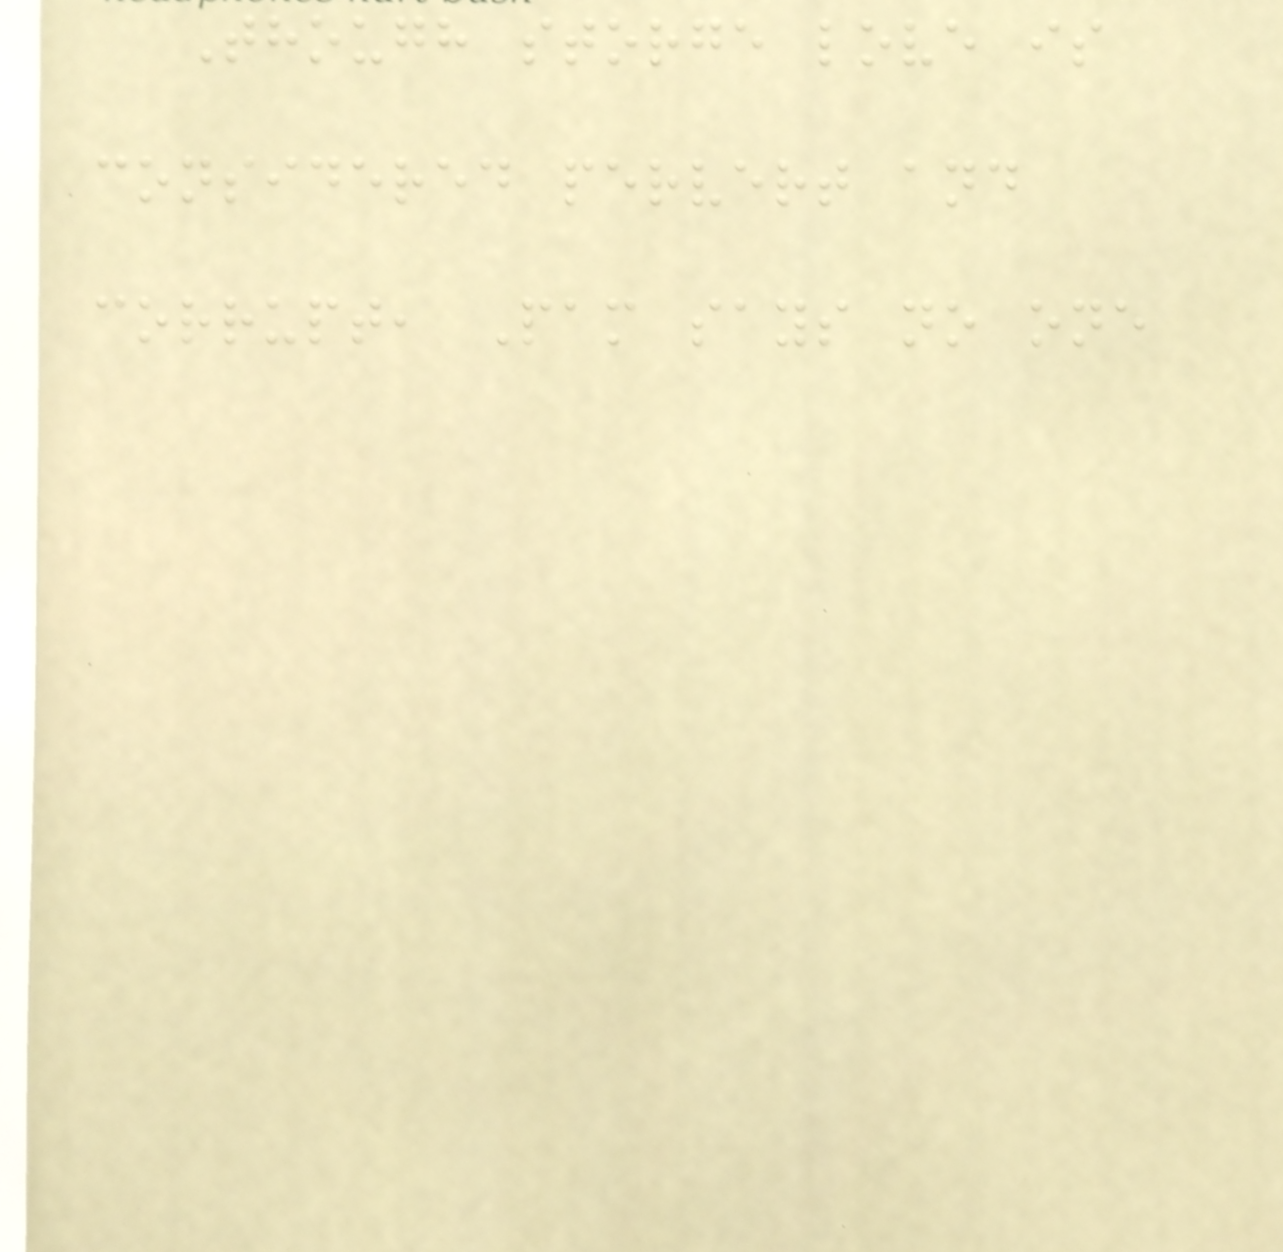Though storge love is
considered pervert and
corrupt, Pam says no one
